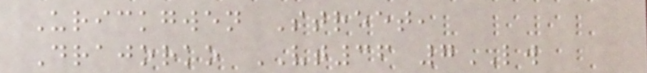Urickgwen Street,
Drajorko VT36 7LW
